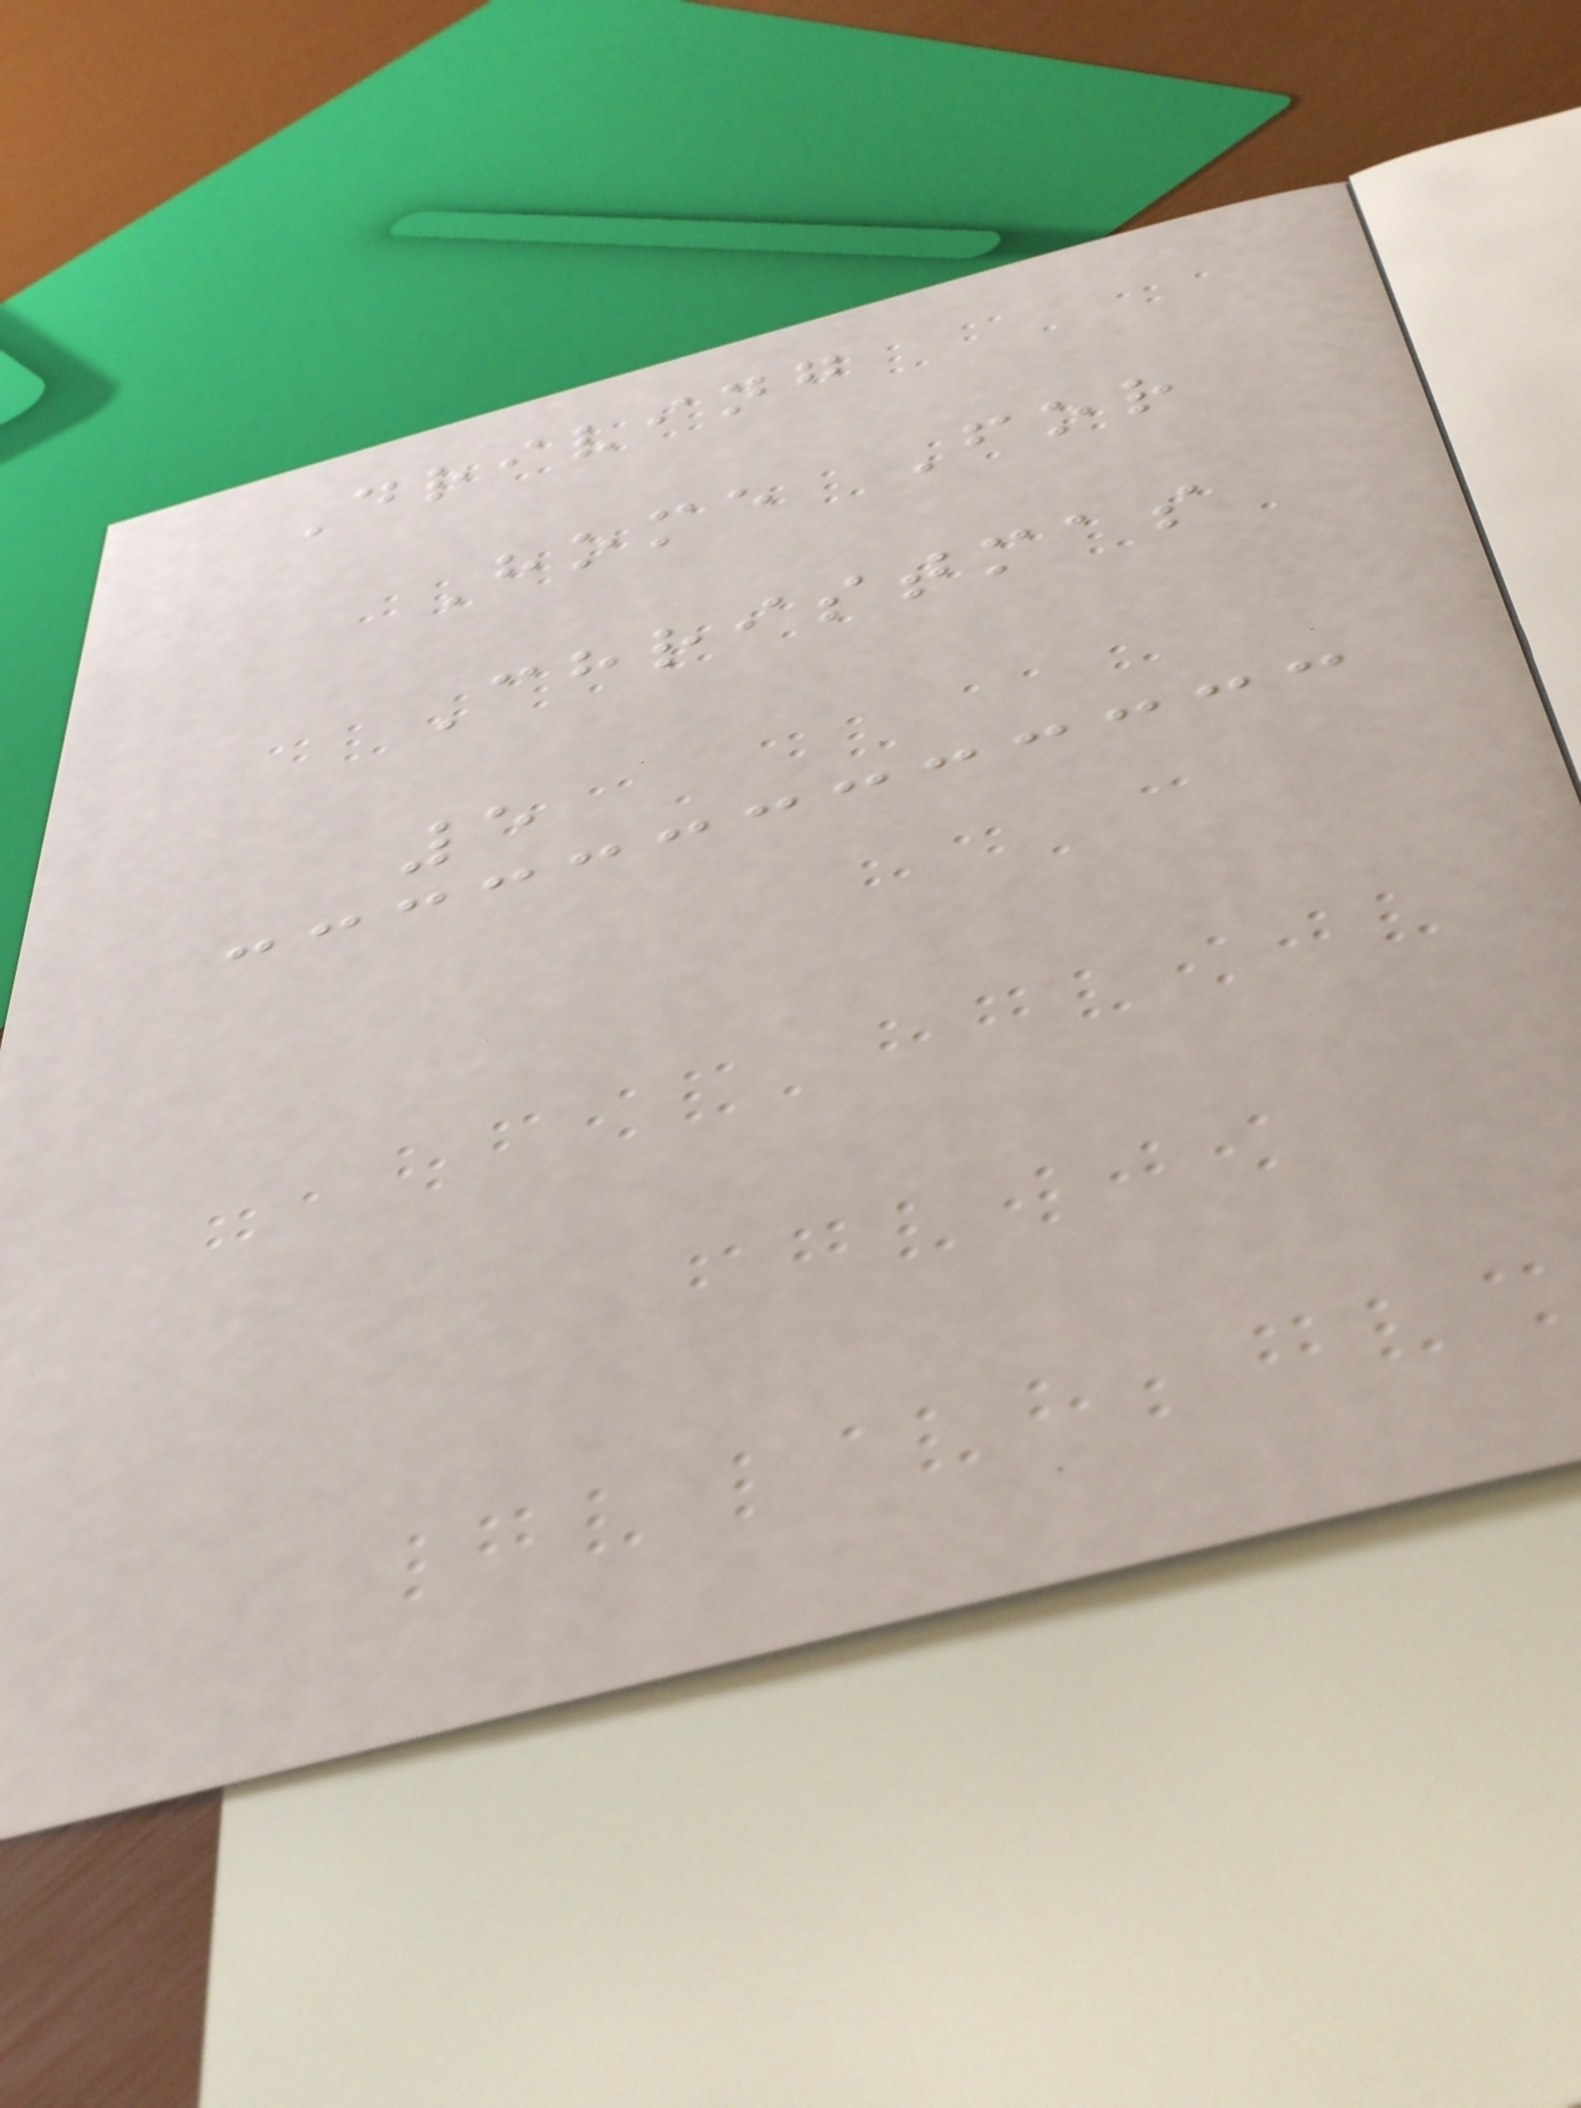Driving
Home For
Christmas
5
